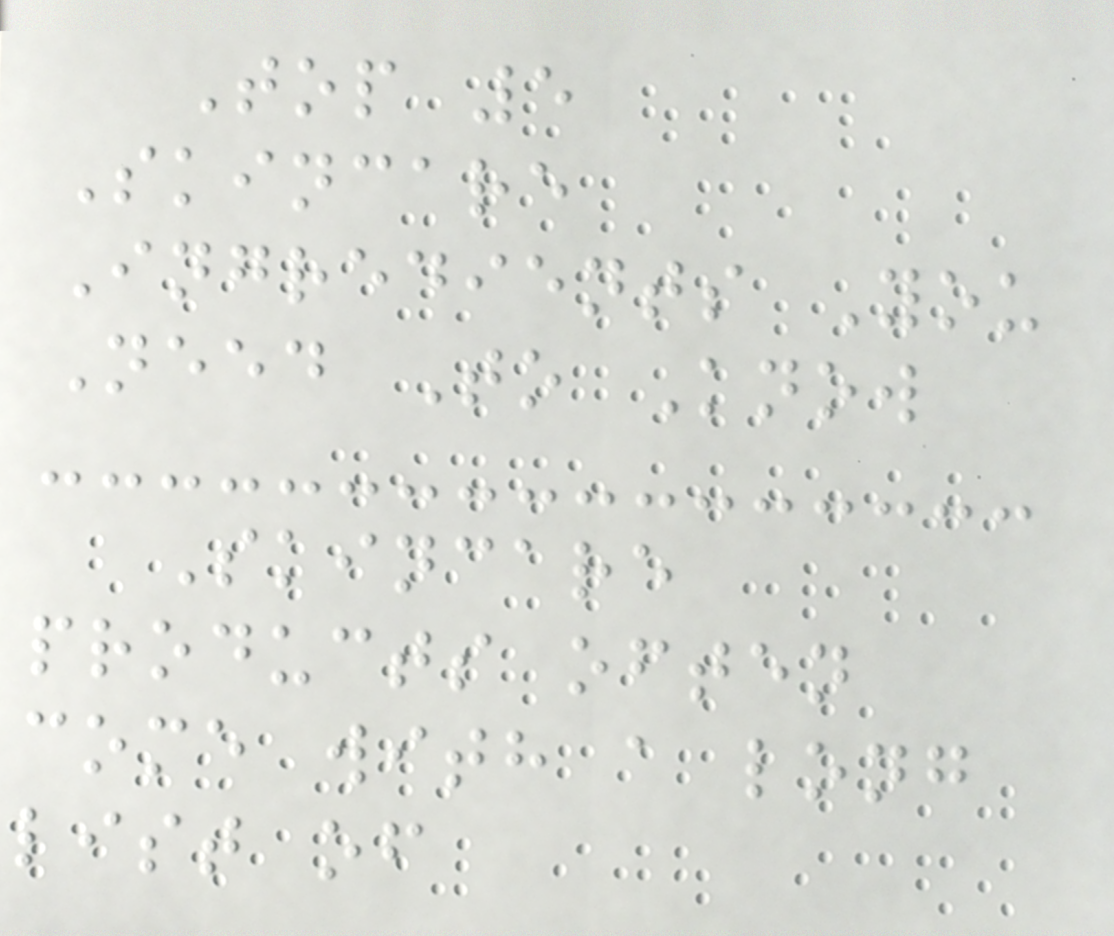Top 5
Skincare
Ingredients You
Need To Know
Skincare
products often
come with a long
list of
